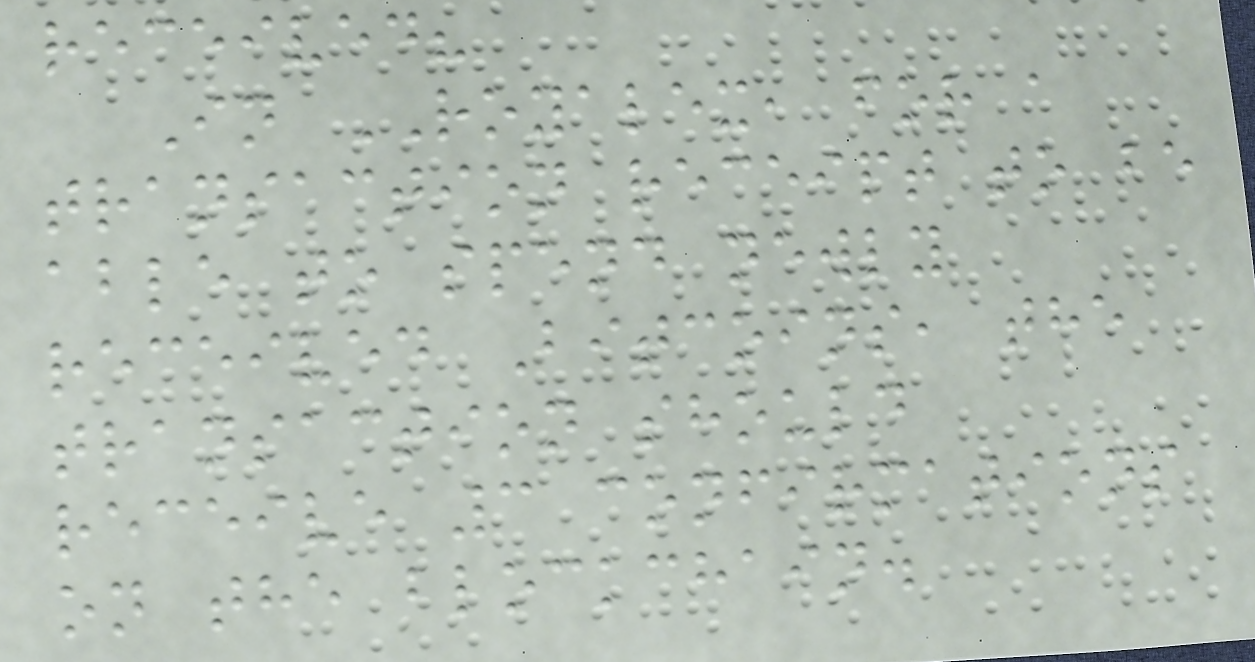received?
In ROYALEX, for a
transaction receipt to be
able to spend newly
received Bitcoins, the
transaction should
receive 3 confirmations
on the blockchain.
